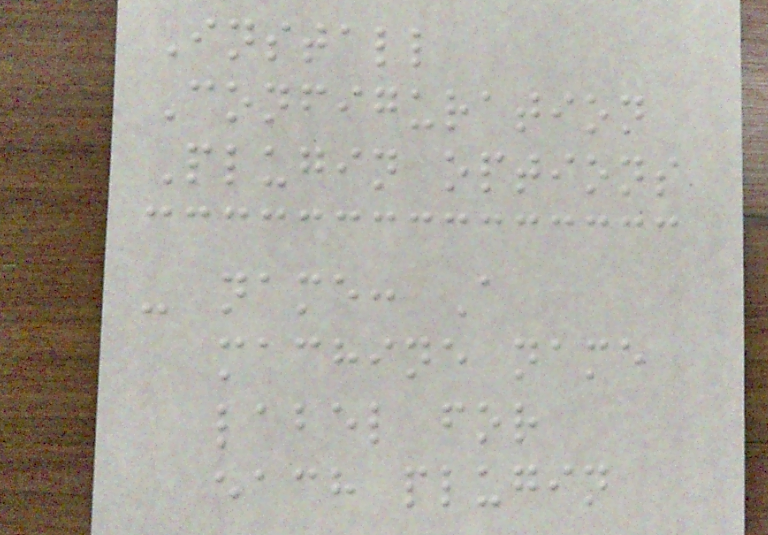Install
Configuration
Plugin options
- name: A
machine name
label for
each plugin
